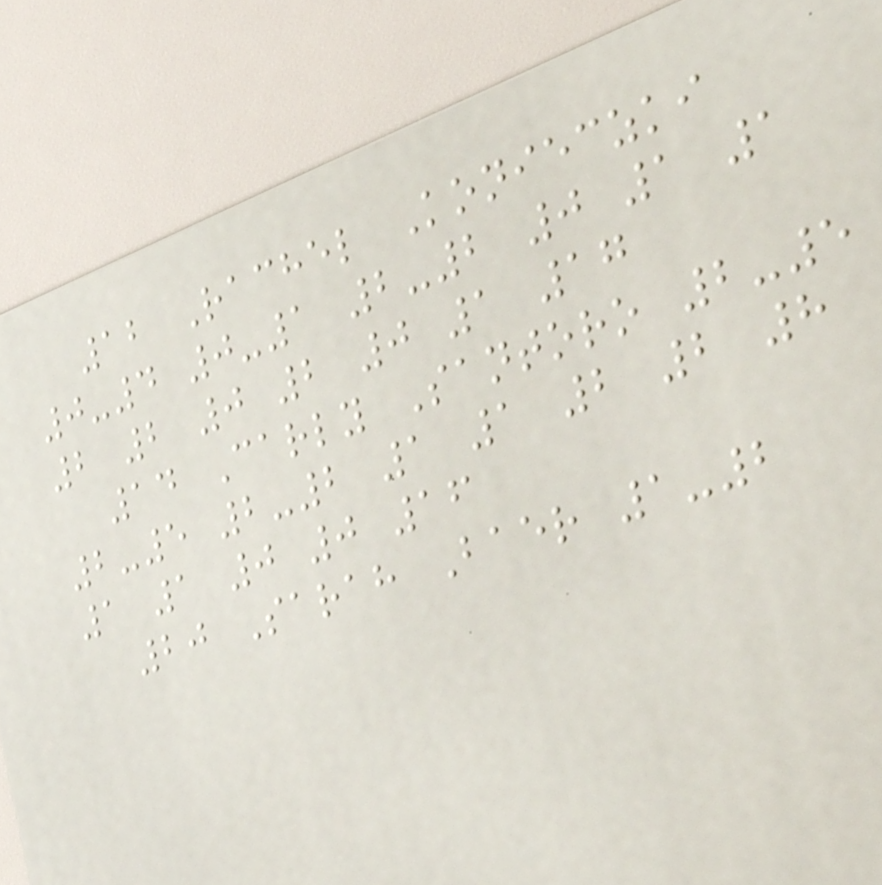12 Rachel Konieczki
0-4 0-1 2-2 0 1 1
2 2 0 2 0 1 17
14 Carly Santoro 2-5
2-5 2-2 1 1 2 2 8
1 1 0 0 16
20 Sarah Baer 1-2
